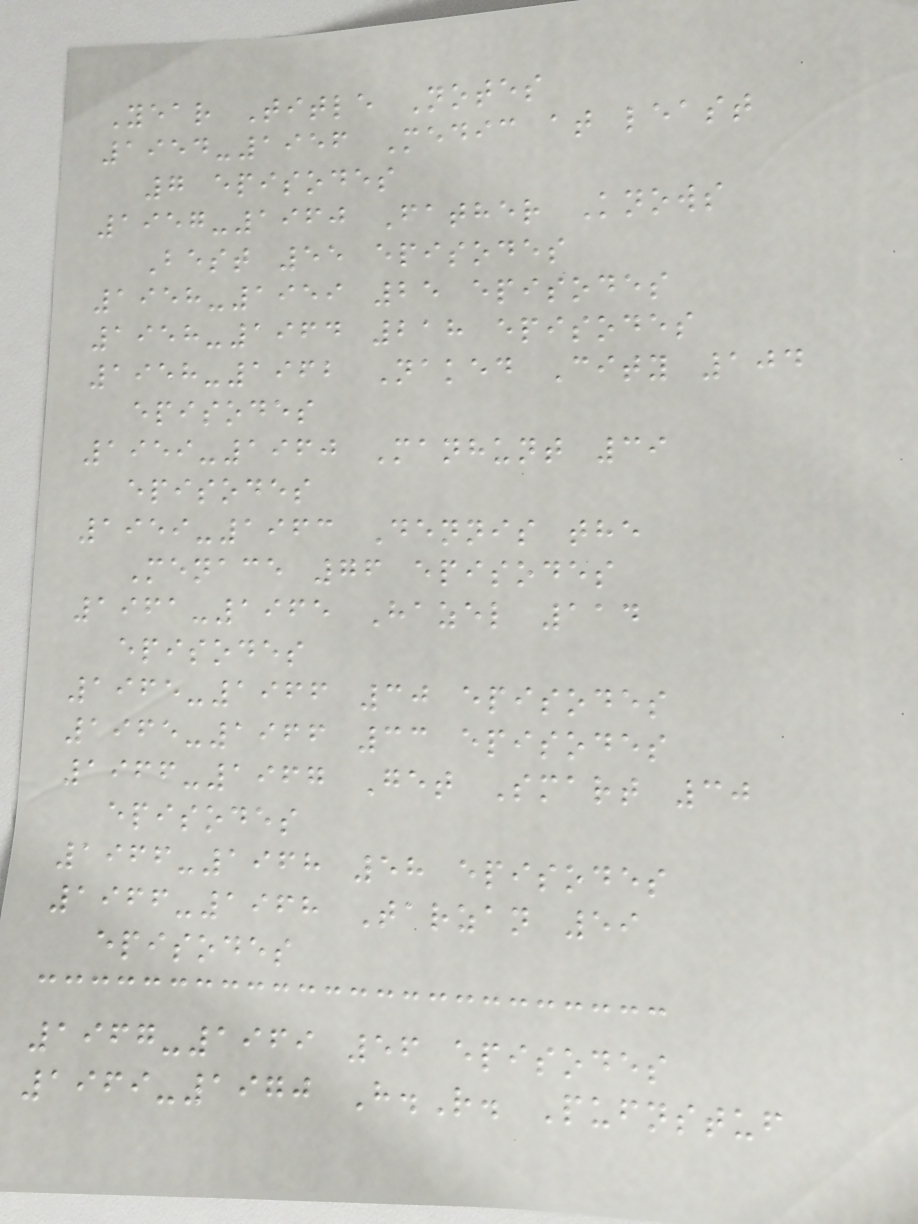Year Title Notes
1954-1956 Medic at least
7 episodes
1957-1960 Father Knows
Best 55 episodes
1958-1959 25 episodes
1958-1964 218 episodes
1958-1962 Naked City 104
episodes
1959-1960 Manhunt 39
episodes
1959-1963 Dennis the
Menace 76 episodes
1961-1965 Hazel 114
episodes
1965-1966 30 episodes
1965-1966 33 episodes
1966-1967 Get Smart 30
episodes
1966-1968 58 episodes
1966-1968 Tarzan 59
episodes
1967-1969 56 episodes
1969-1970 H.R. Pufnstuf
